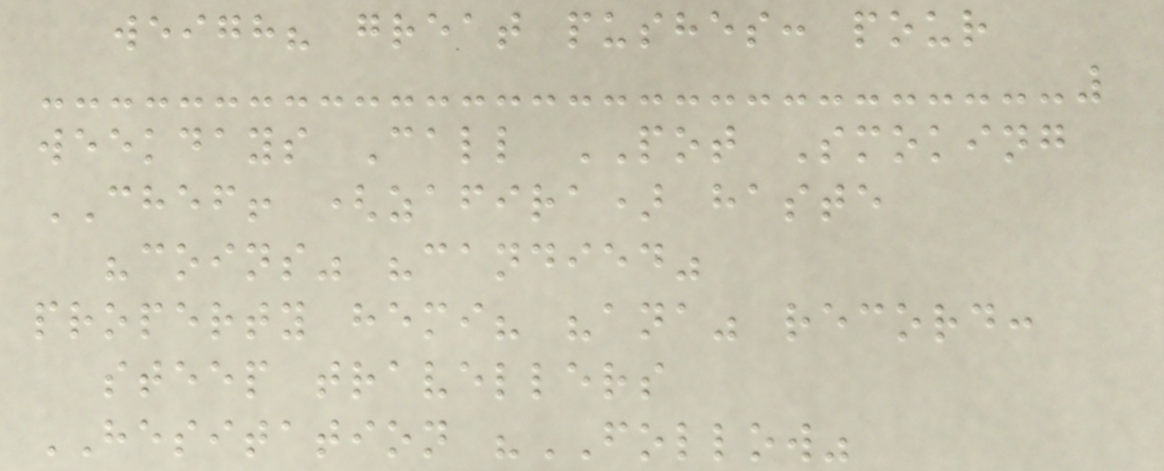weigh? great pushes: pour
weekdays Call POT Smoking
CHEF! (zafira) haste
"coins" "candied"
property hemi? "ana" record:
steep travellers
HESITATION "FOLLOW"
